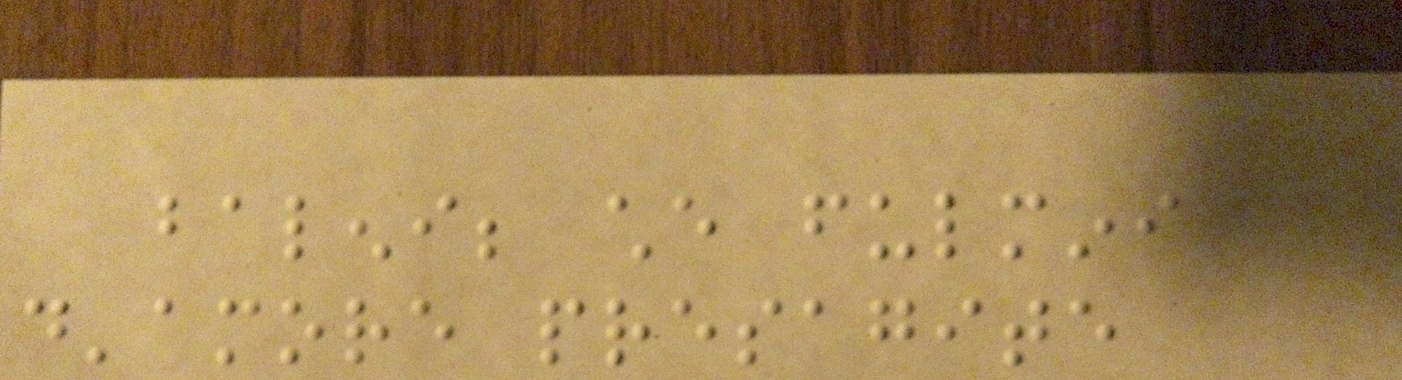baleni; che fulmini
d'amore presagite
